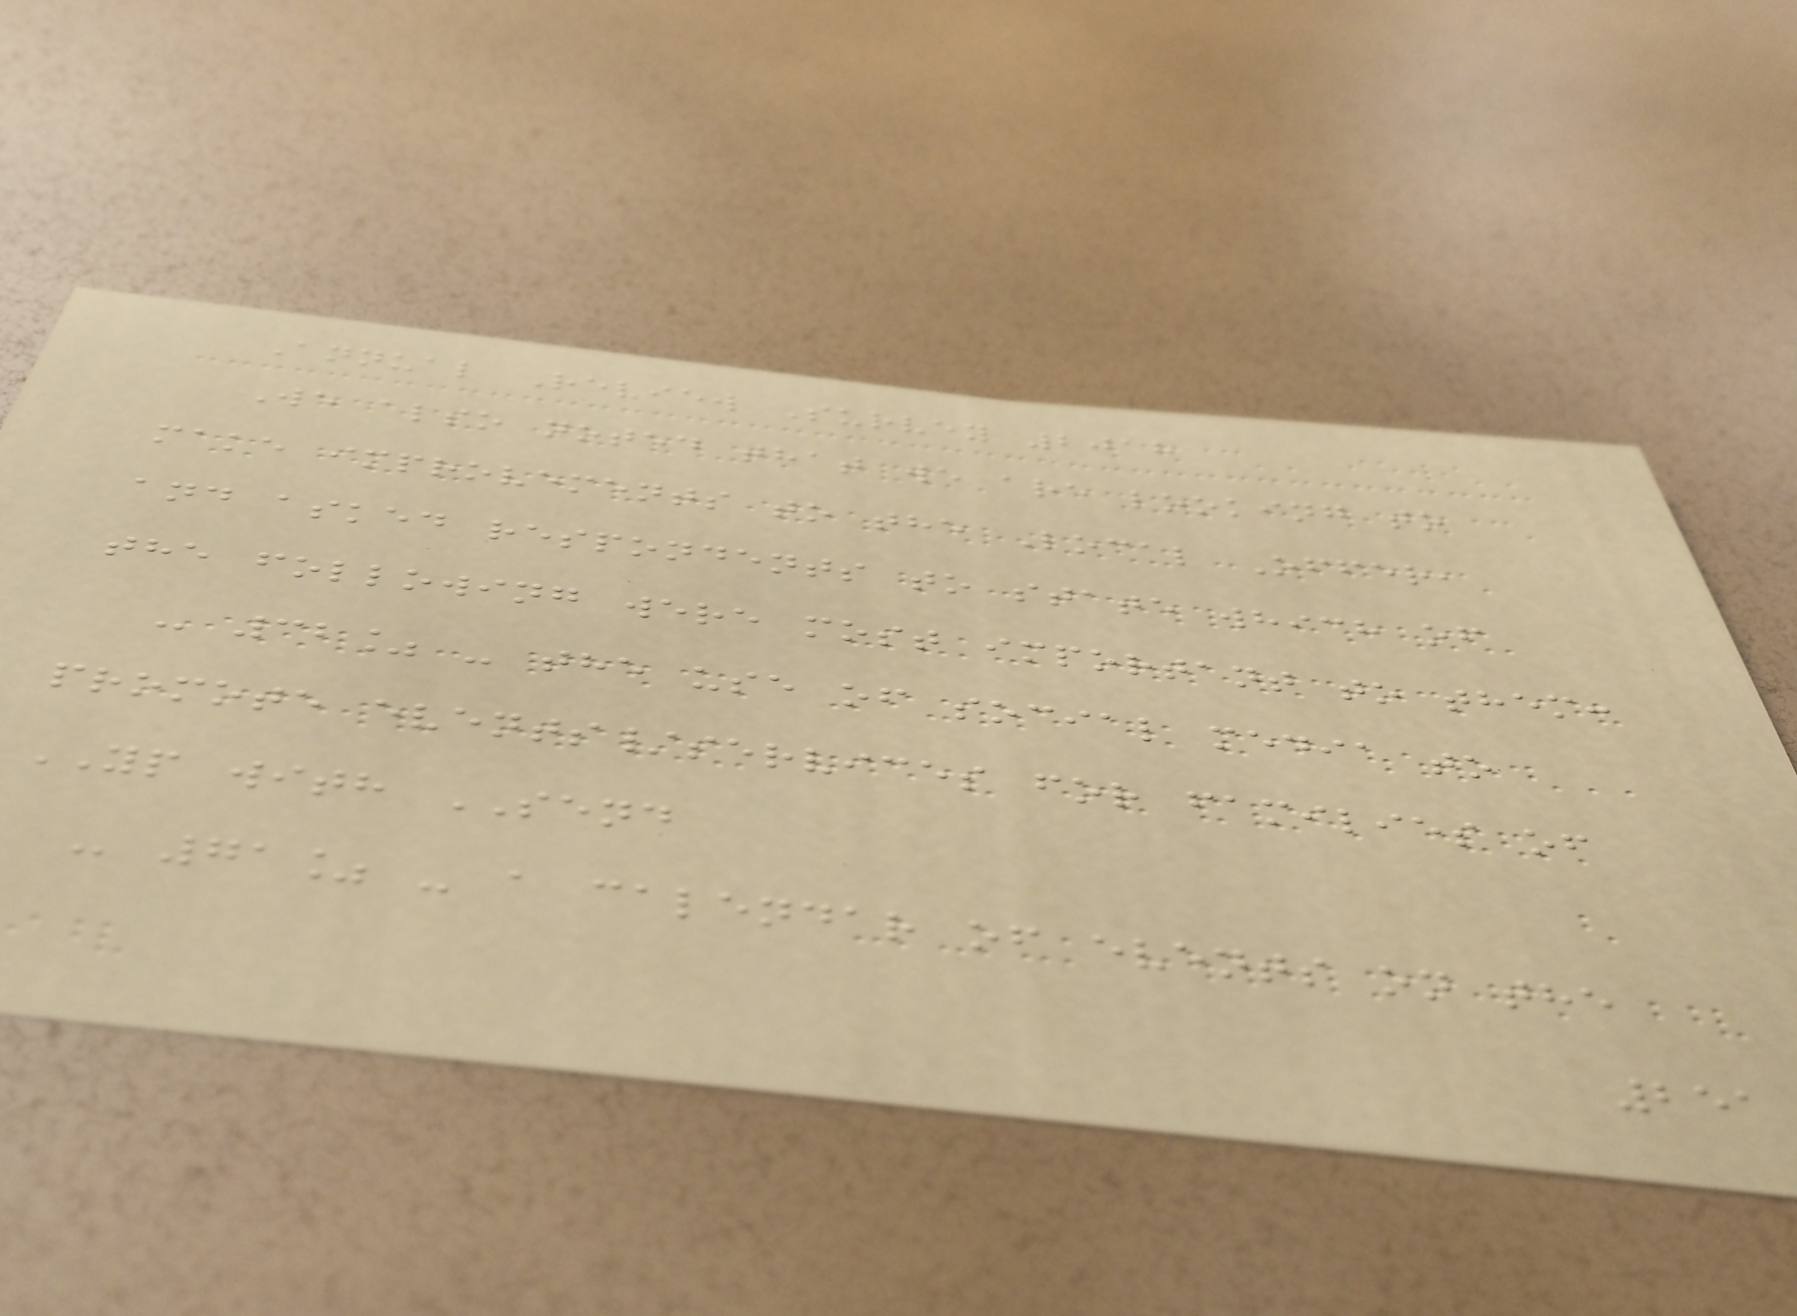Annual Review Survey 2018
We also noted that we are looking to
make improvements to the Local Offer,
and asked respondents to state which of
the following were most important to them:
- 32% - the use of social media to
promote events/services for families of
YP with SEND
- 71% - a calendar of events on the
251
